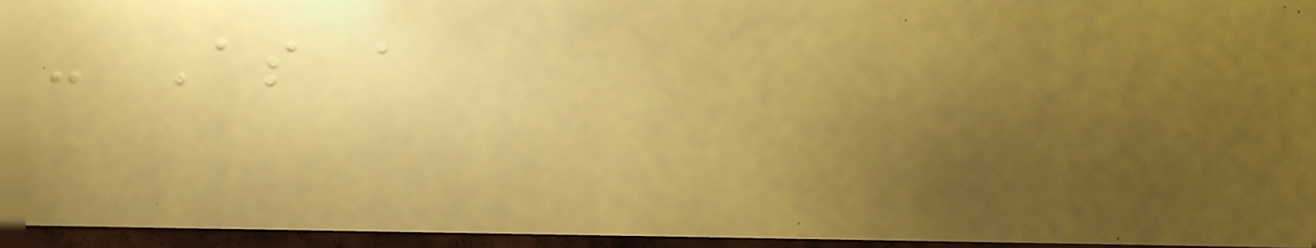- As a
